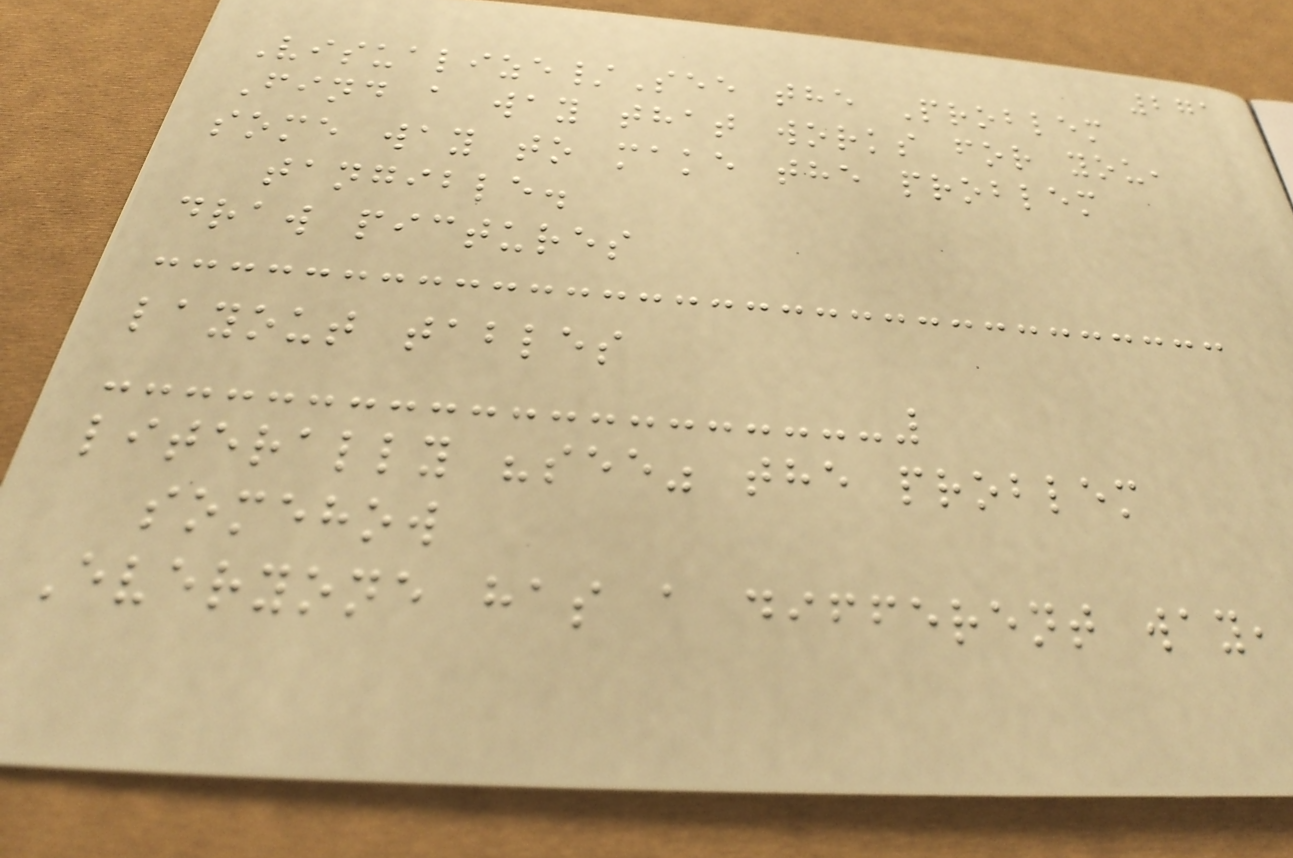271
Visualize/See the Problem
Find a way that works for you,
some way to make the problem
tangible.
draw pictures
layout tables
literally "see" the problem
somehow
Everyone has a different way,
